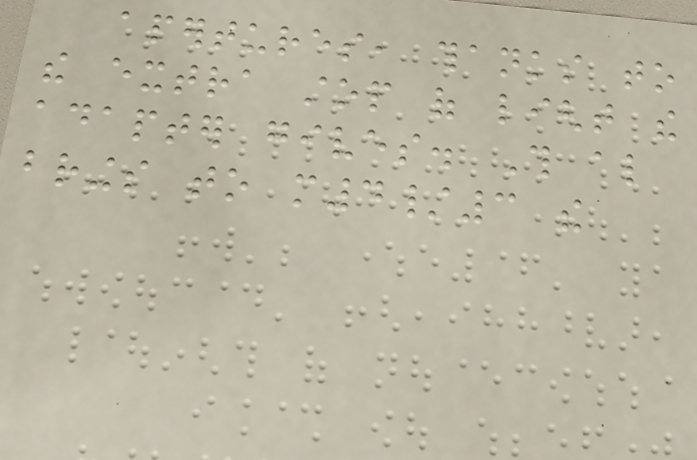apertures, thanks to
the extra stop of light the
adapter gives. This also
brings to m4/3 the
